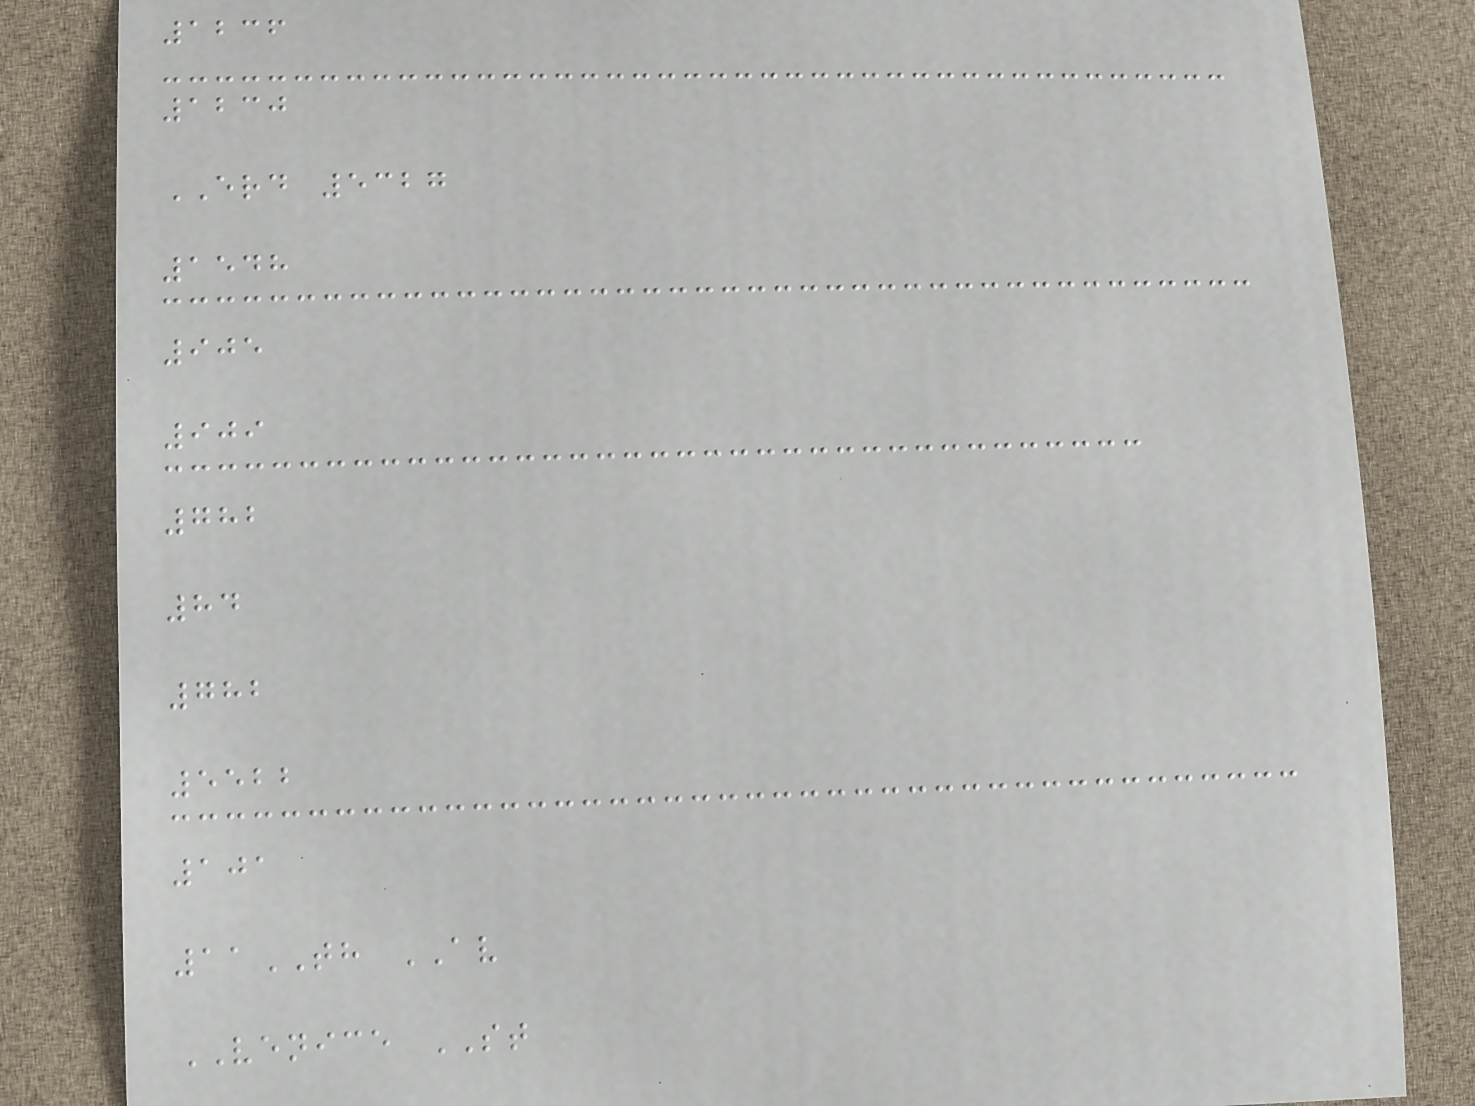1236
1230
ERD 5327
1548
905
909
782
84
782
5522
101
11TH AV
VENICE ST
